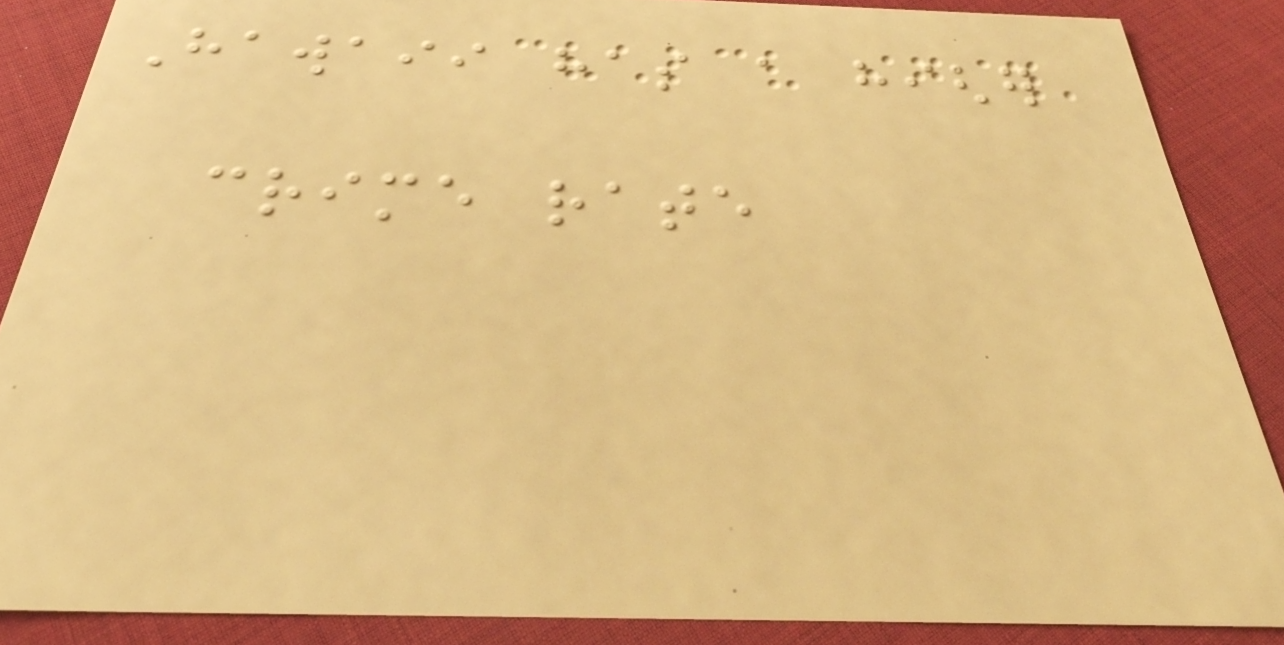Hawaii has a higher
crime rate
